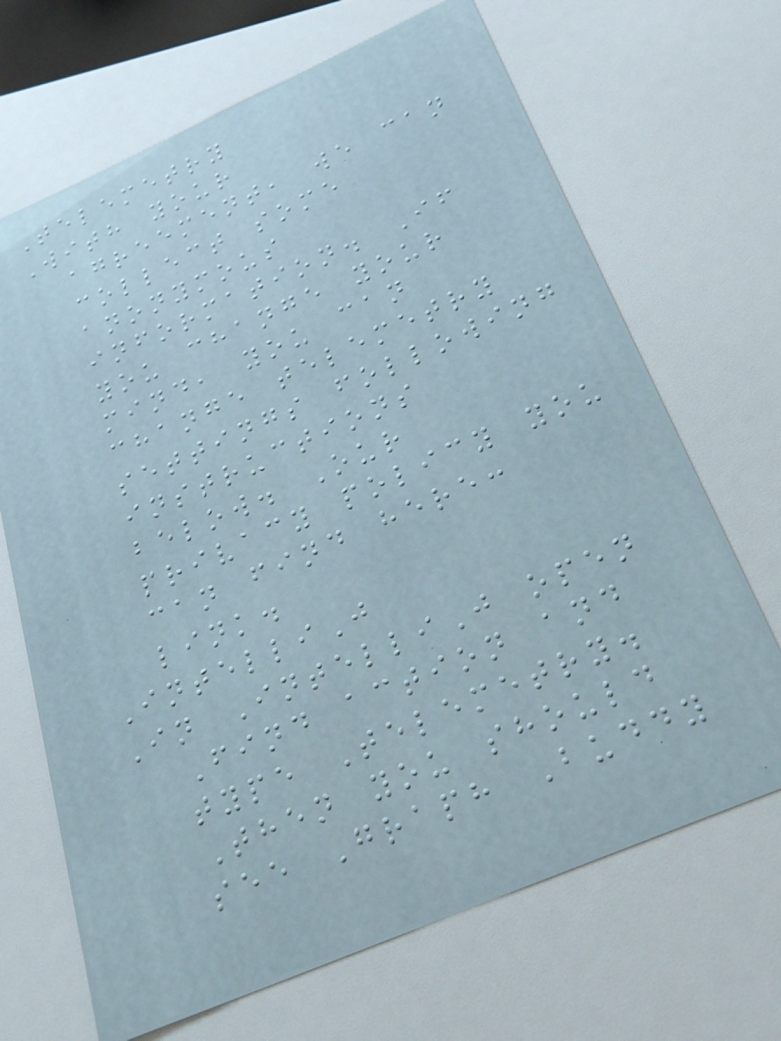Telemetry
With your
agreement, we can
collect some
anonymous
information. If
you change your
mind, you can
change telemetry
settings following
instructions
below. Our
privacy policy you
can find here:
link.
IntelliJ
In IntelliJ open
Find action and
type Telemetry.
Then you should
see Graph Buddy
